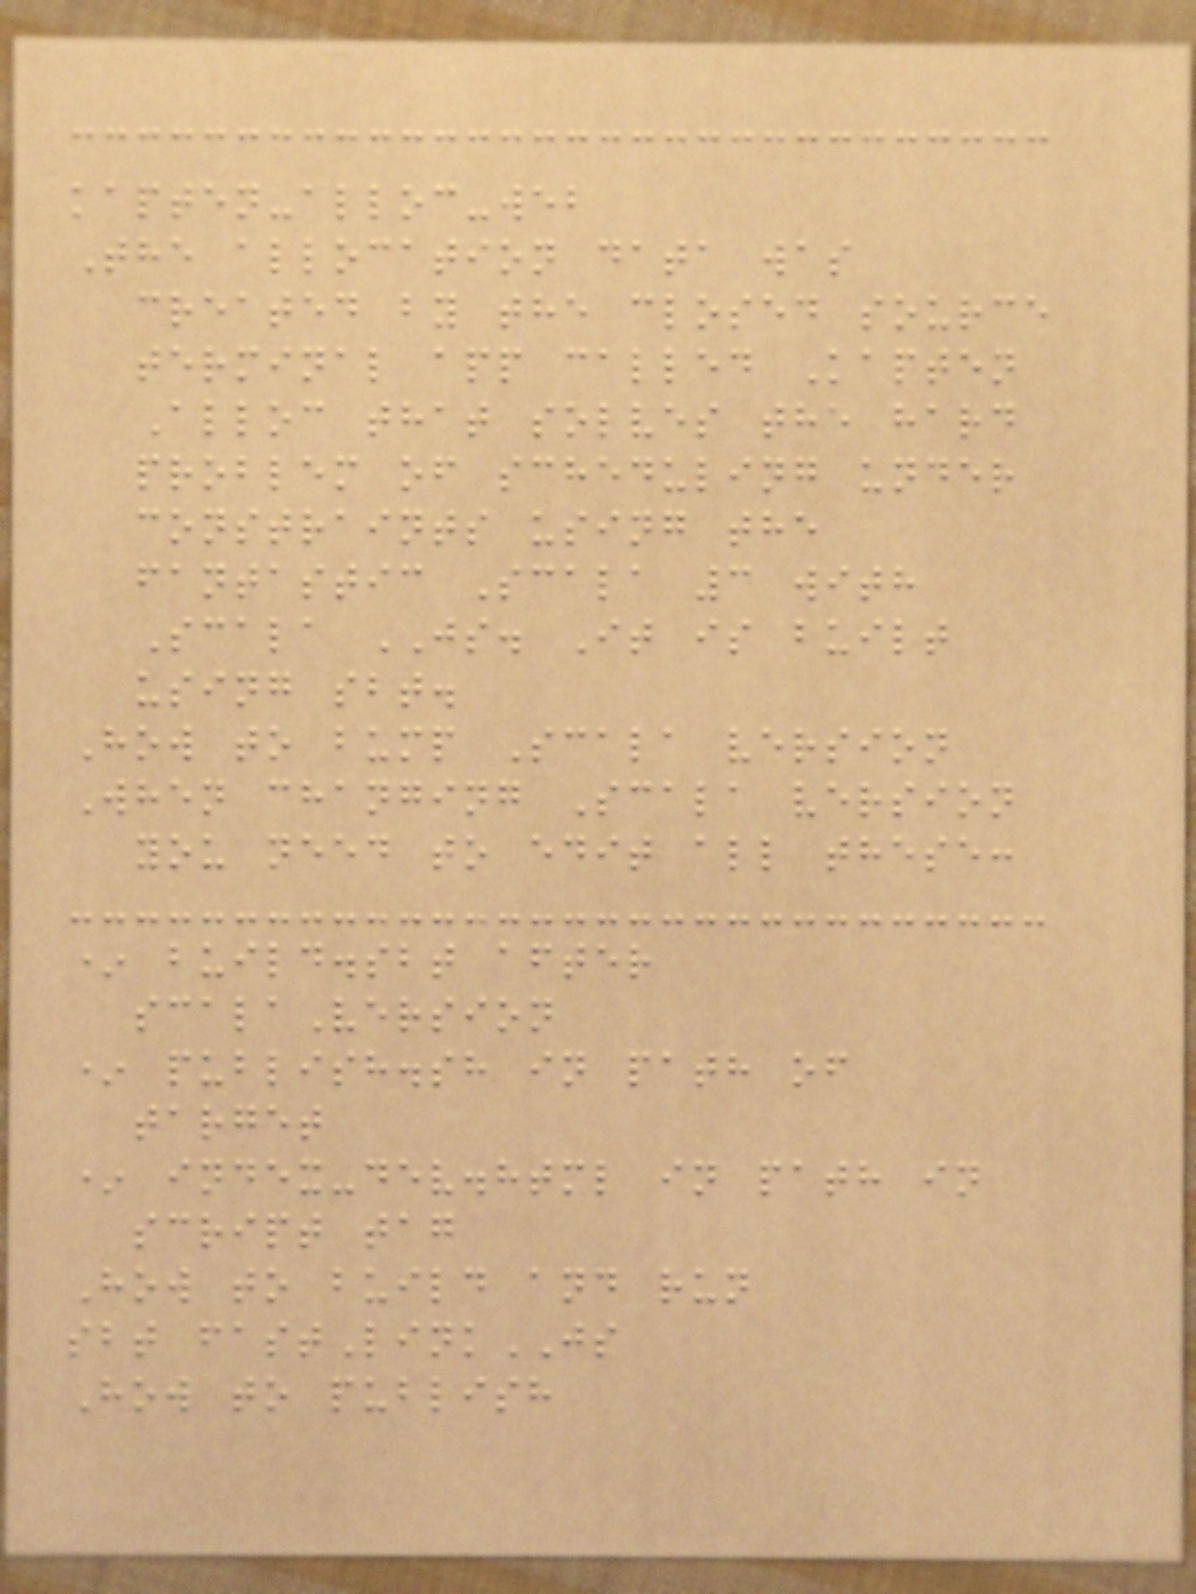kapten-alloc-web
The allocation data was
created by the closed source
terminal app called Kapten
Alloc that solves the hard
problem of scheduling under
constraints using the
fantastic Scala 3 with
Scala JS. It is built
using sbt.
How to bump Scala version
When changing Scala version
you need to edit all these:
* build.sbt after
scalaVersion
* publish.sh in path of
target
* index-dev.html in path in
script tag
How to build and run
sbt fastLinkJS
How to publish
